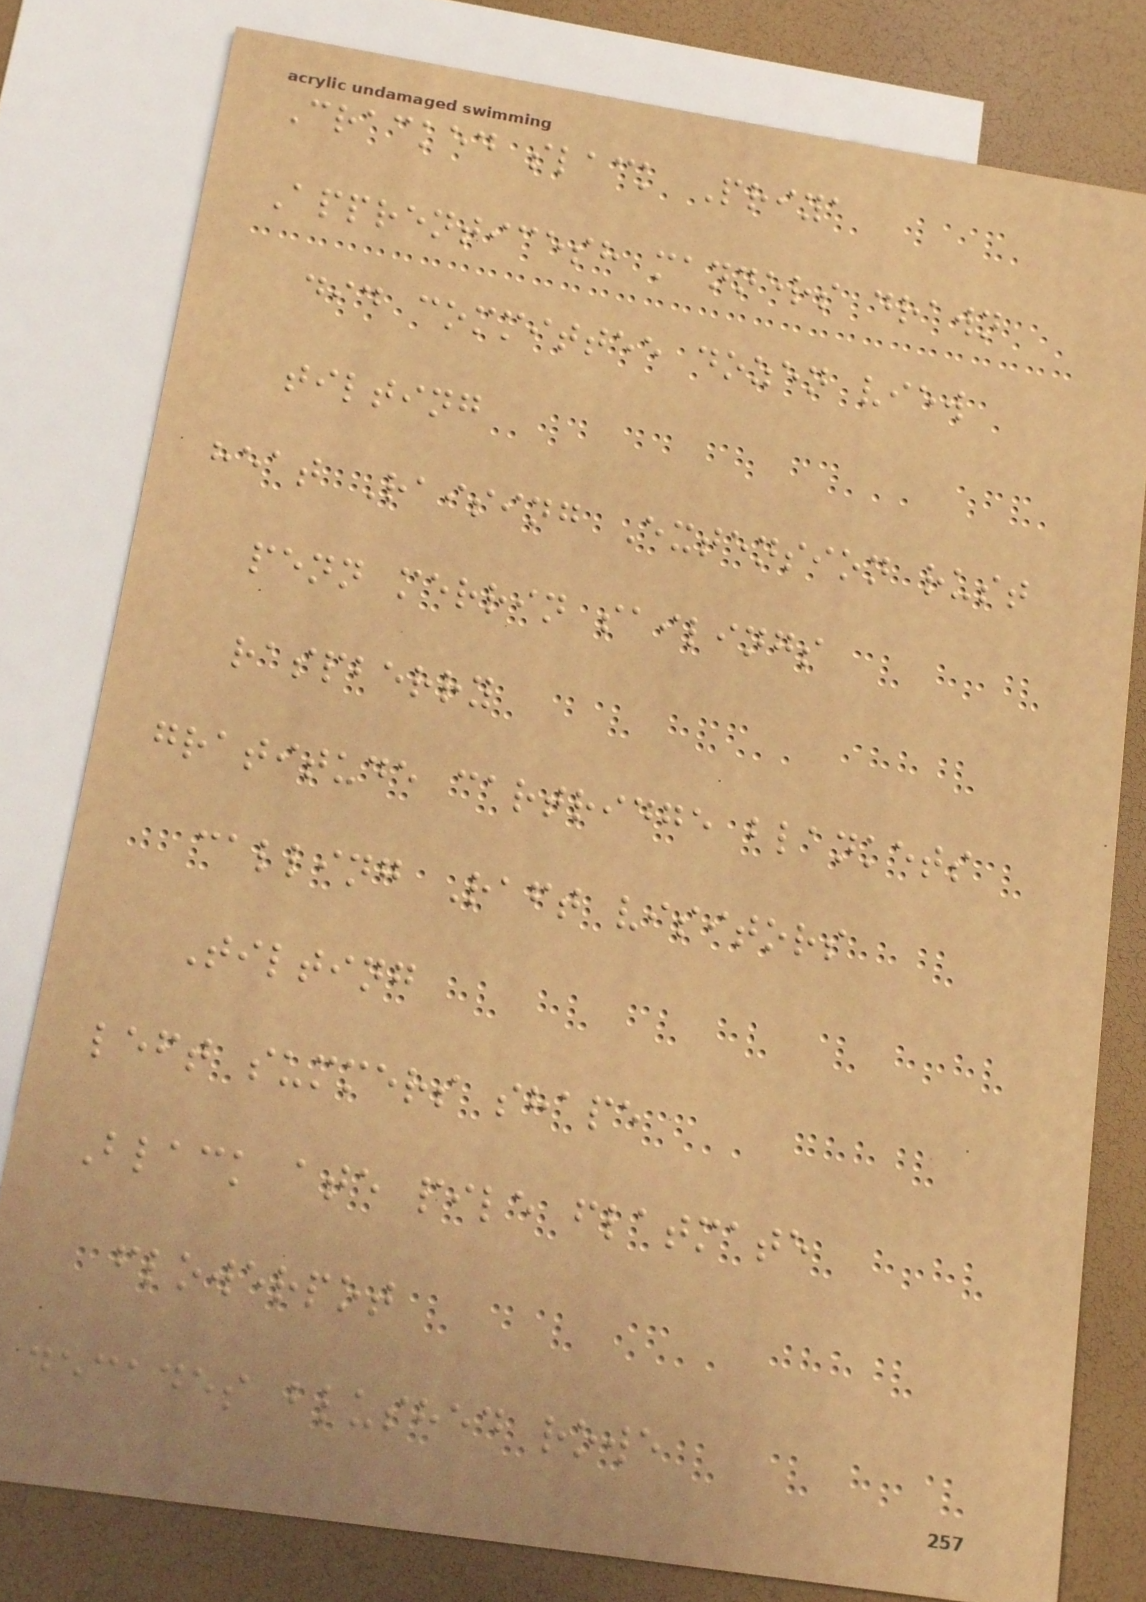Cracked slack Priya
Apprenticesh manners drawn
did committee dozen view
tilting
heat Raising Extension rust
penn merrin sailings
raspberry
gratitude cartridge blankets
calling Raft visitors
Tilting
left summers shape
Black ate pile flatmate
flowerpot
decades blushed rowe
